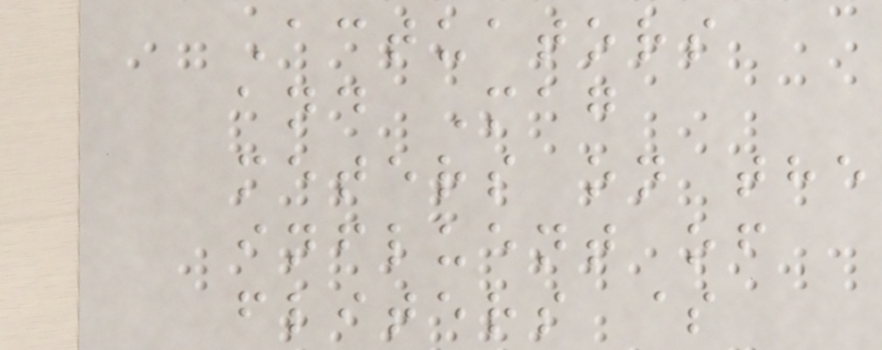Actuators
and Mag
meters on the
influent of
fliters $
